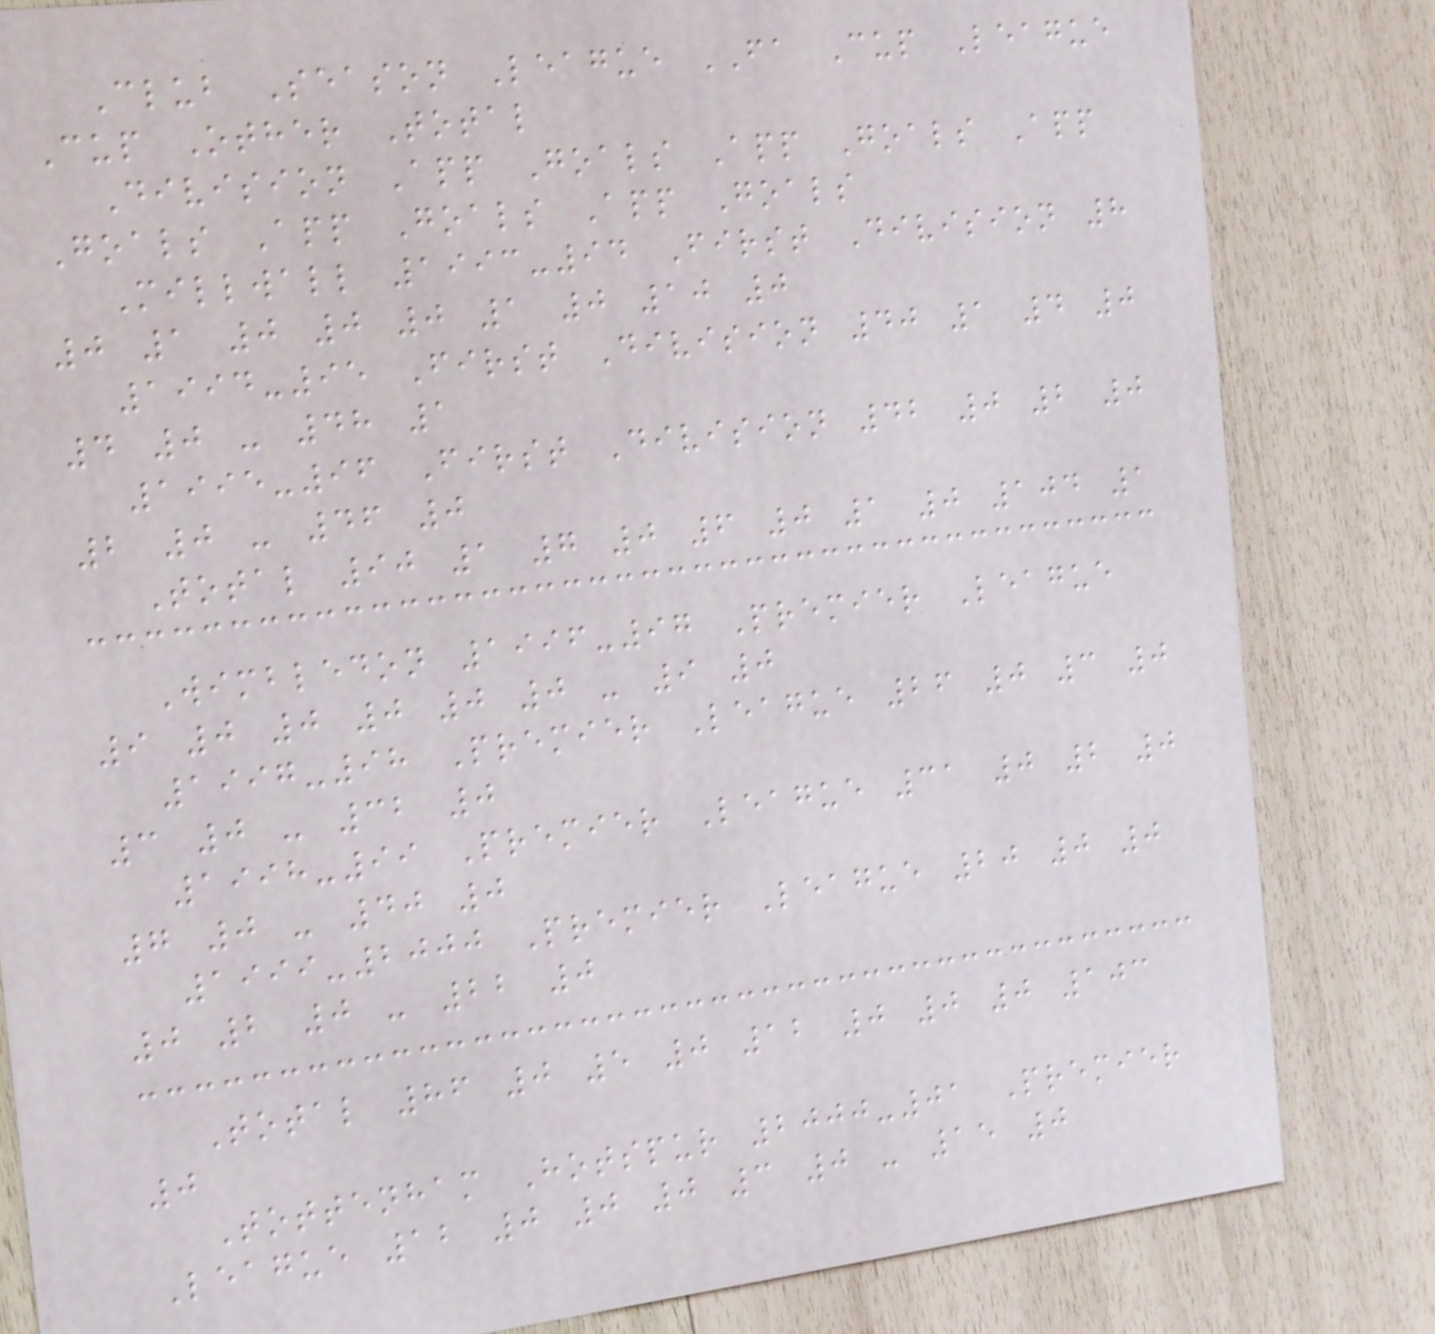Club Season League FA Cup League
Cup Other Total
Division App Goals App Goals App
Goals App Goals App Goals
Millwall 1993-94 First Division 8
0 1 0 0 0 1 0 10 0
1994-95 First Division 40 1 4 0
4 0 - 48 1
1995-96 First Division 42 0 2 0
2 0 - 46 0
Total 90 1 7 0 6 0 1 0 104 1
Wimbledon 1996-97 Premier League
9 0 0 0 0 0 - 9 0
1997-98 Premier League 26 0 3 0
3 0 - 32 0
1998-99 Premier League 31 0 2 0
7 0 - 40 0
1999-2000 Premier League 20 0 0
0 2 0 - 22 0
Total 86 0 5 0 12 0 0 0 103
0
Tottenham Hotspur 2000-01 Premier
League 12 0 0 0 3 0 - 15 0
